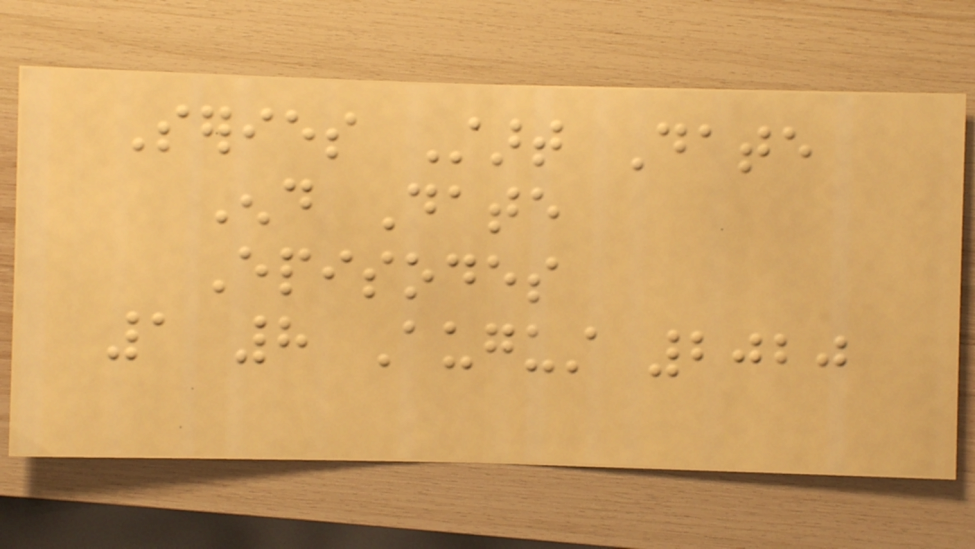Series Start Date
End Date
Episodes
1 8 August 2020
